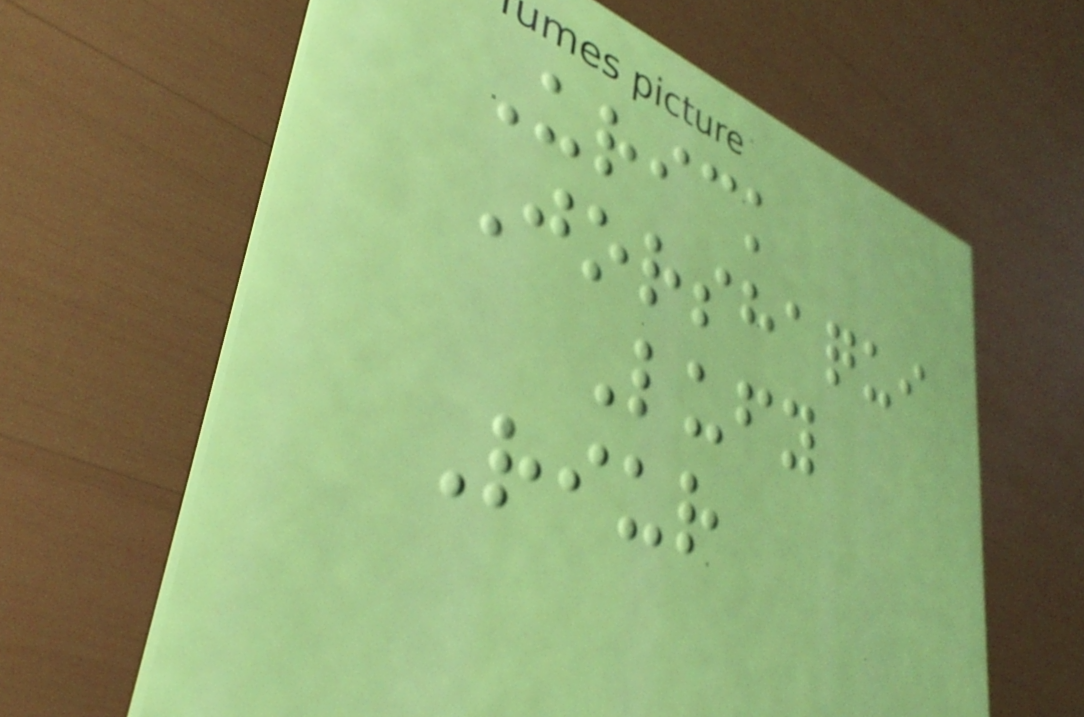Urick
Jorshaqui
Lufy
Riur
